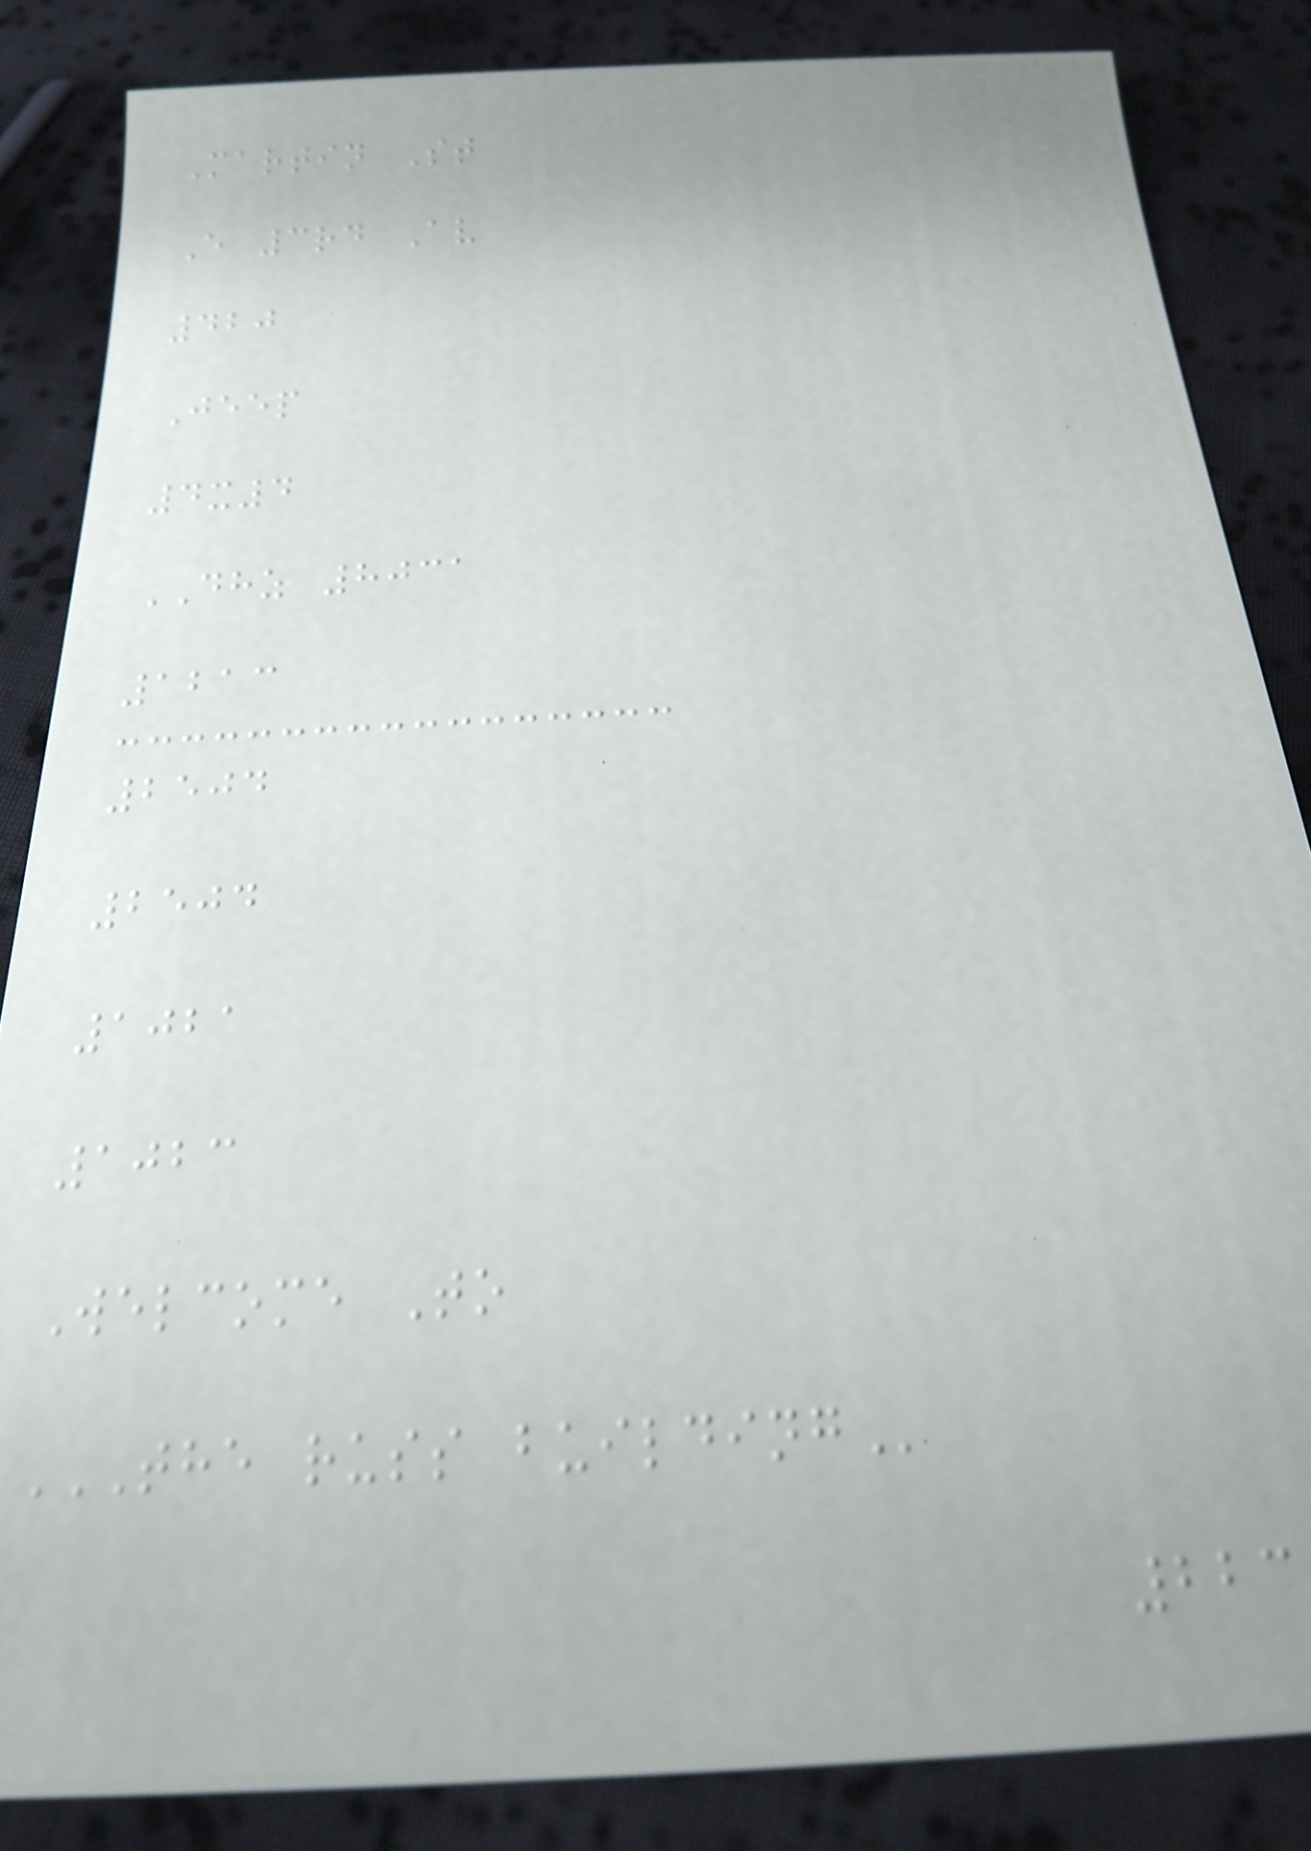Martin St
E 3rd Av
420
Jeep
4x4
DHZ 8031
1213
2504
2504
1021
1023
Welcome To
THE RUSS BUILDING
223
